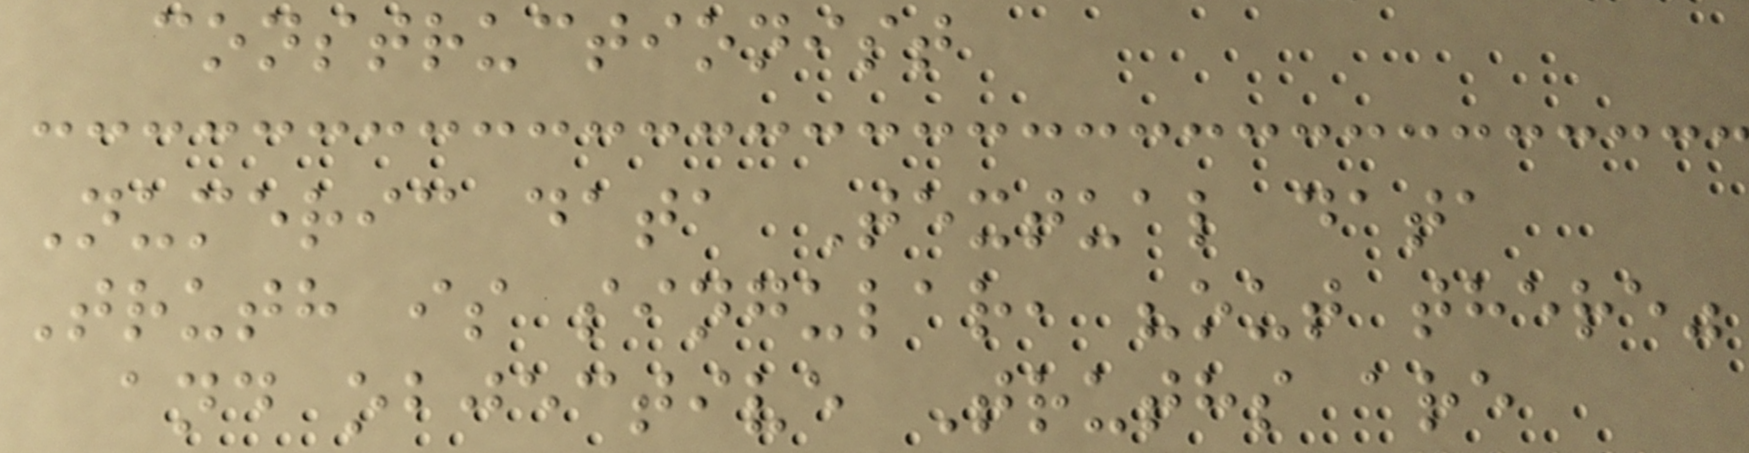constructionist
Numeric data Textual data
Truth is singular, "out there"
and objective Truths are
